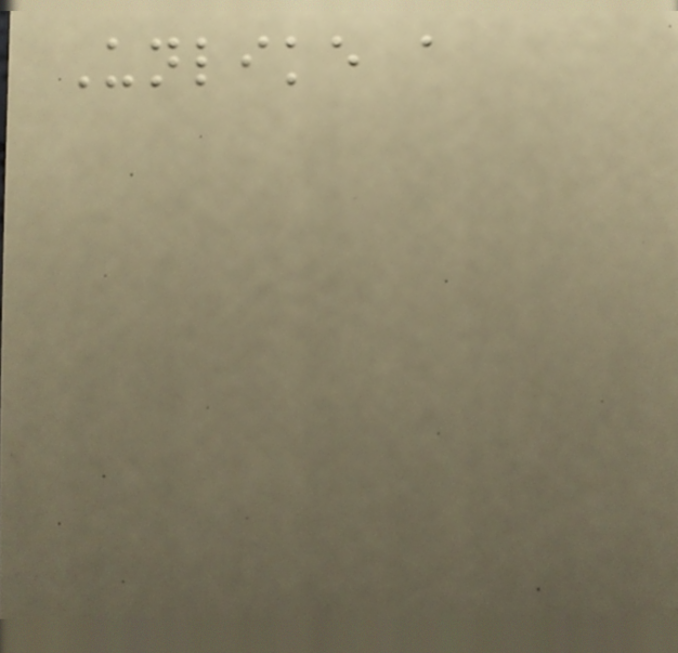Unlike a
